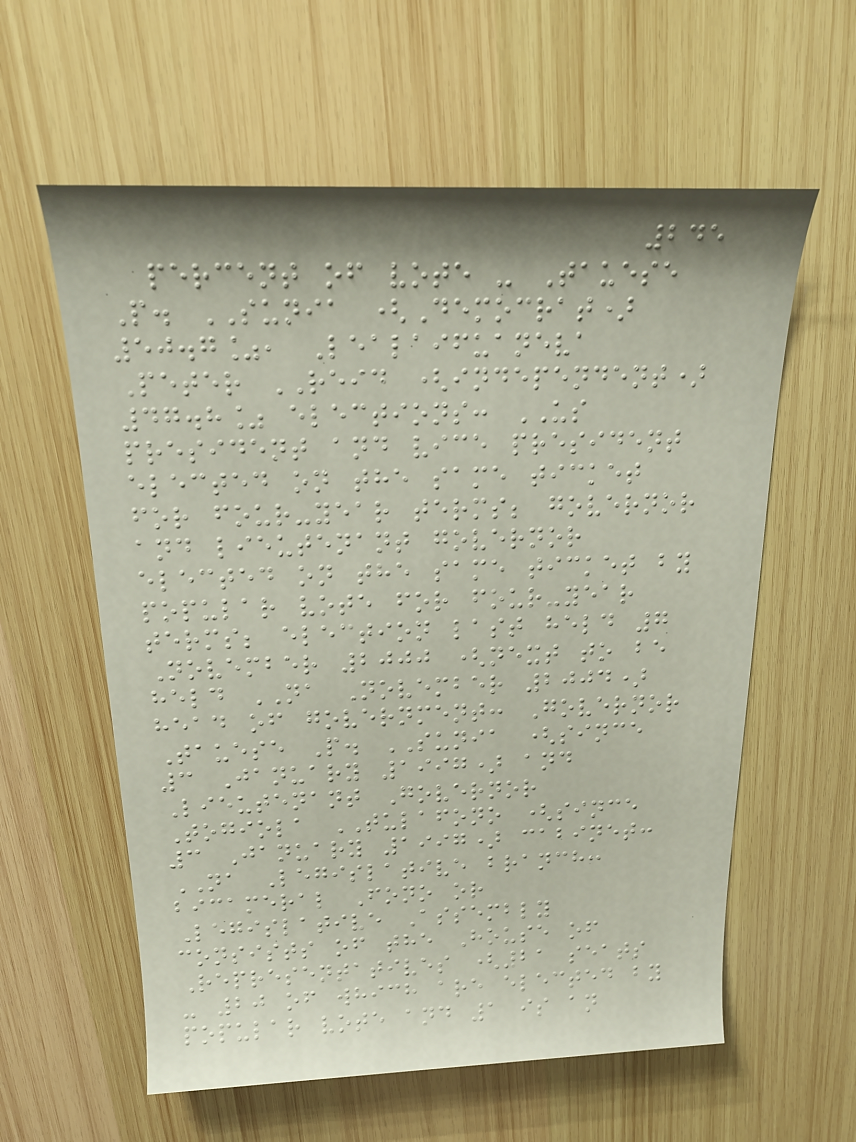245
percent of vote - Tauese
P. SUNIA (Democrat)
50.7%, Lealaifuaneva
Peter REID (independent)
47.8% elections: US
president and vice president
elected on the same ticket
for four-year terms; governor
and lieutenant governor
elected on the same ticket by
popular vote for four-year
terms; election last held 7
November 2000 (next to be
held NA November 2004)
head of government: Governor
Tauese P. SUNIA (since
3 January 1997) and
Lieutenant Governor
Togiola TULAFONO (since
3 January 1997) cabinet:
NA Legislative branch:
bicameral Fono or
Legislative Assembly
consists of the House of
Representatives (21 seats
- 20 of which are elected by
popular vote and 1 is an
